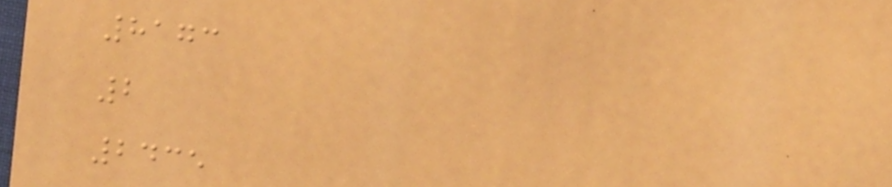8173
2
2435
